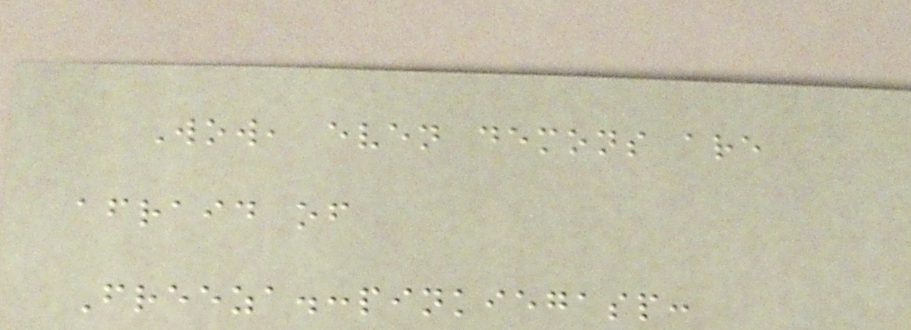Wow, even demons are
afraid of
Freeza.:pinkiegasp:
